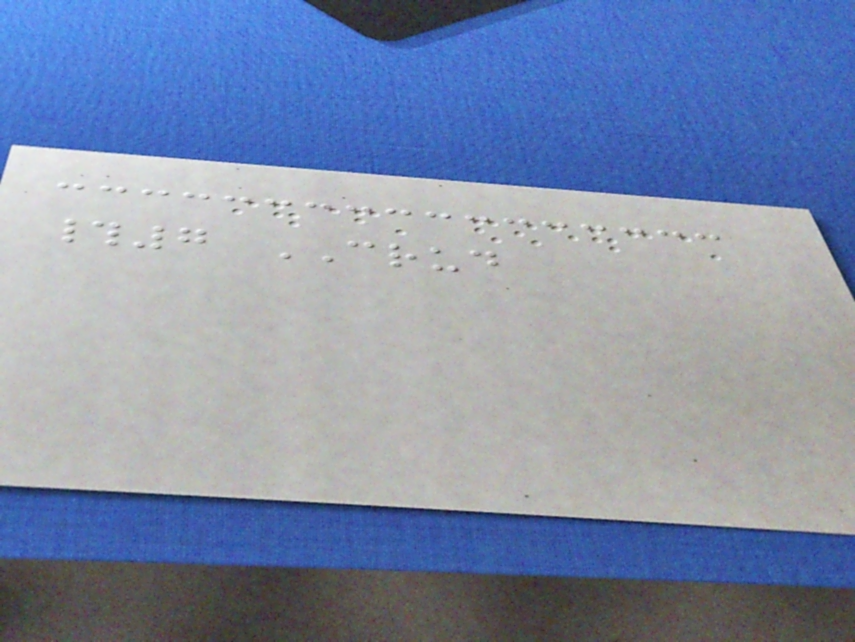#7 CRUD
